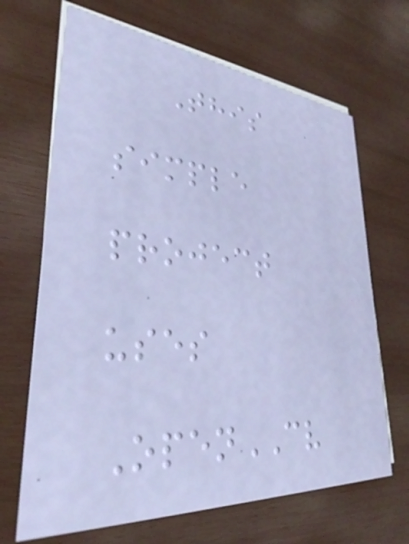This
simple
project
uses
OpenCV
